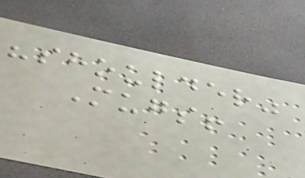"shoulder"
Mugs!
